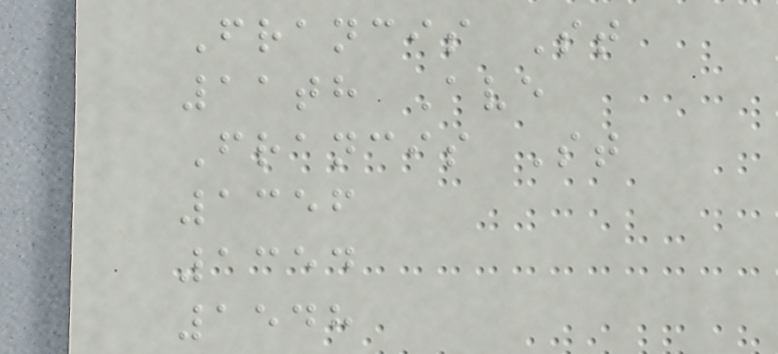Francis St
11th Ave
Francis St
1356
1354
1548
